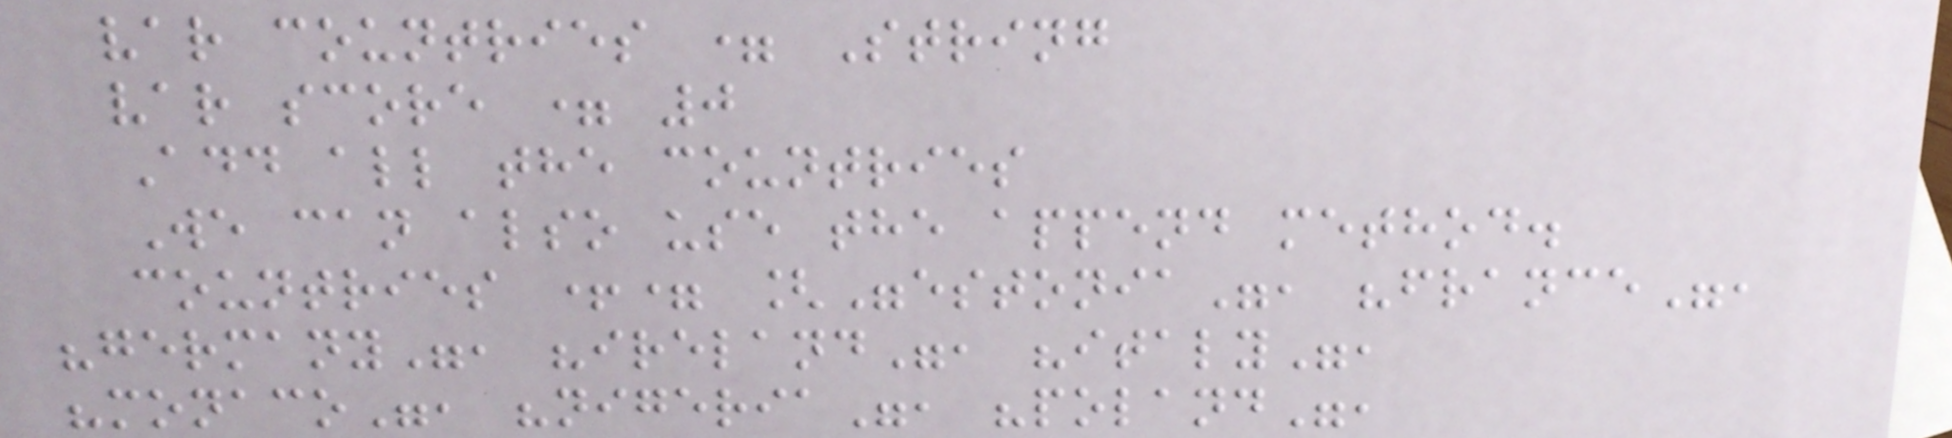var countries = String
var score = 0
Add all the countries
We can also use the append method.
countries += ["estonia", "france",
"germany", "ireland", "italy",
"monaco", "nigeria", "poland",
